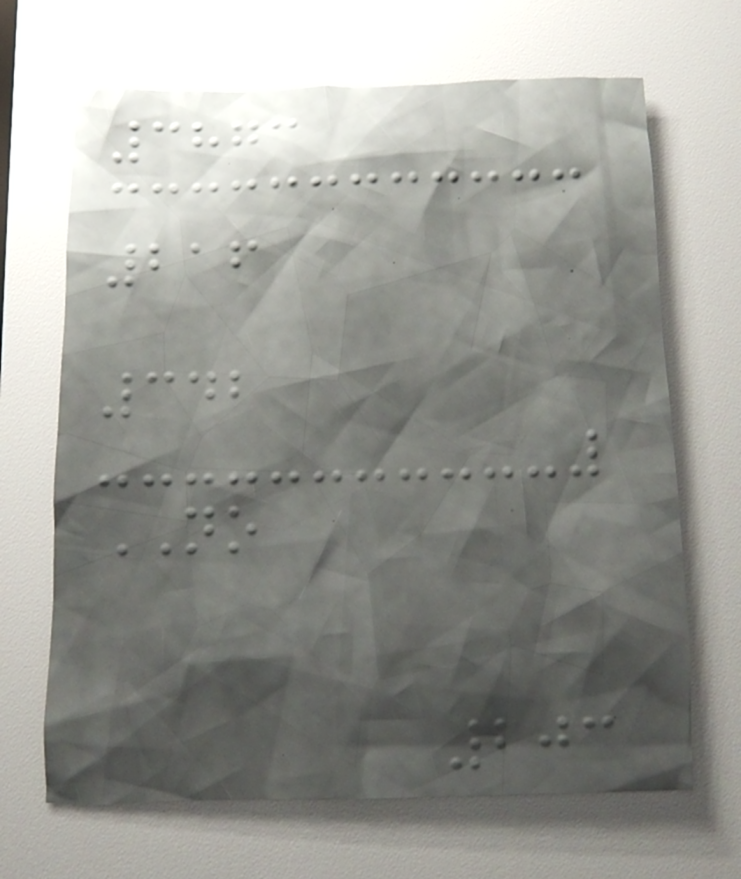3873
216
342
NO
203
